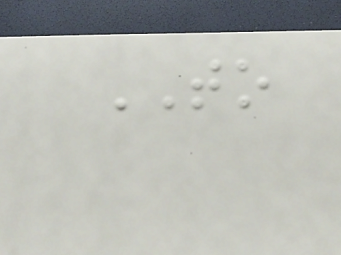TO
